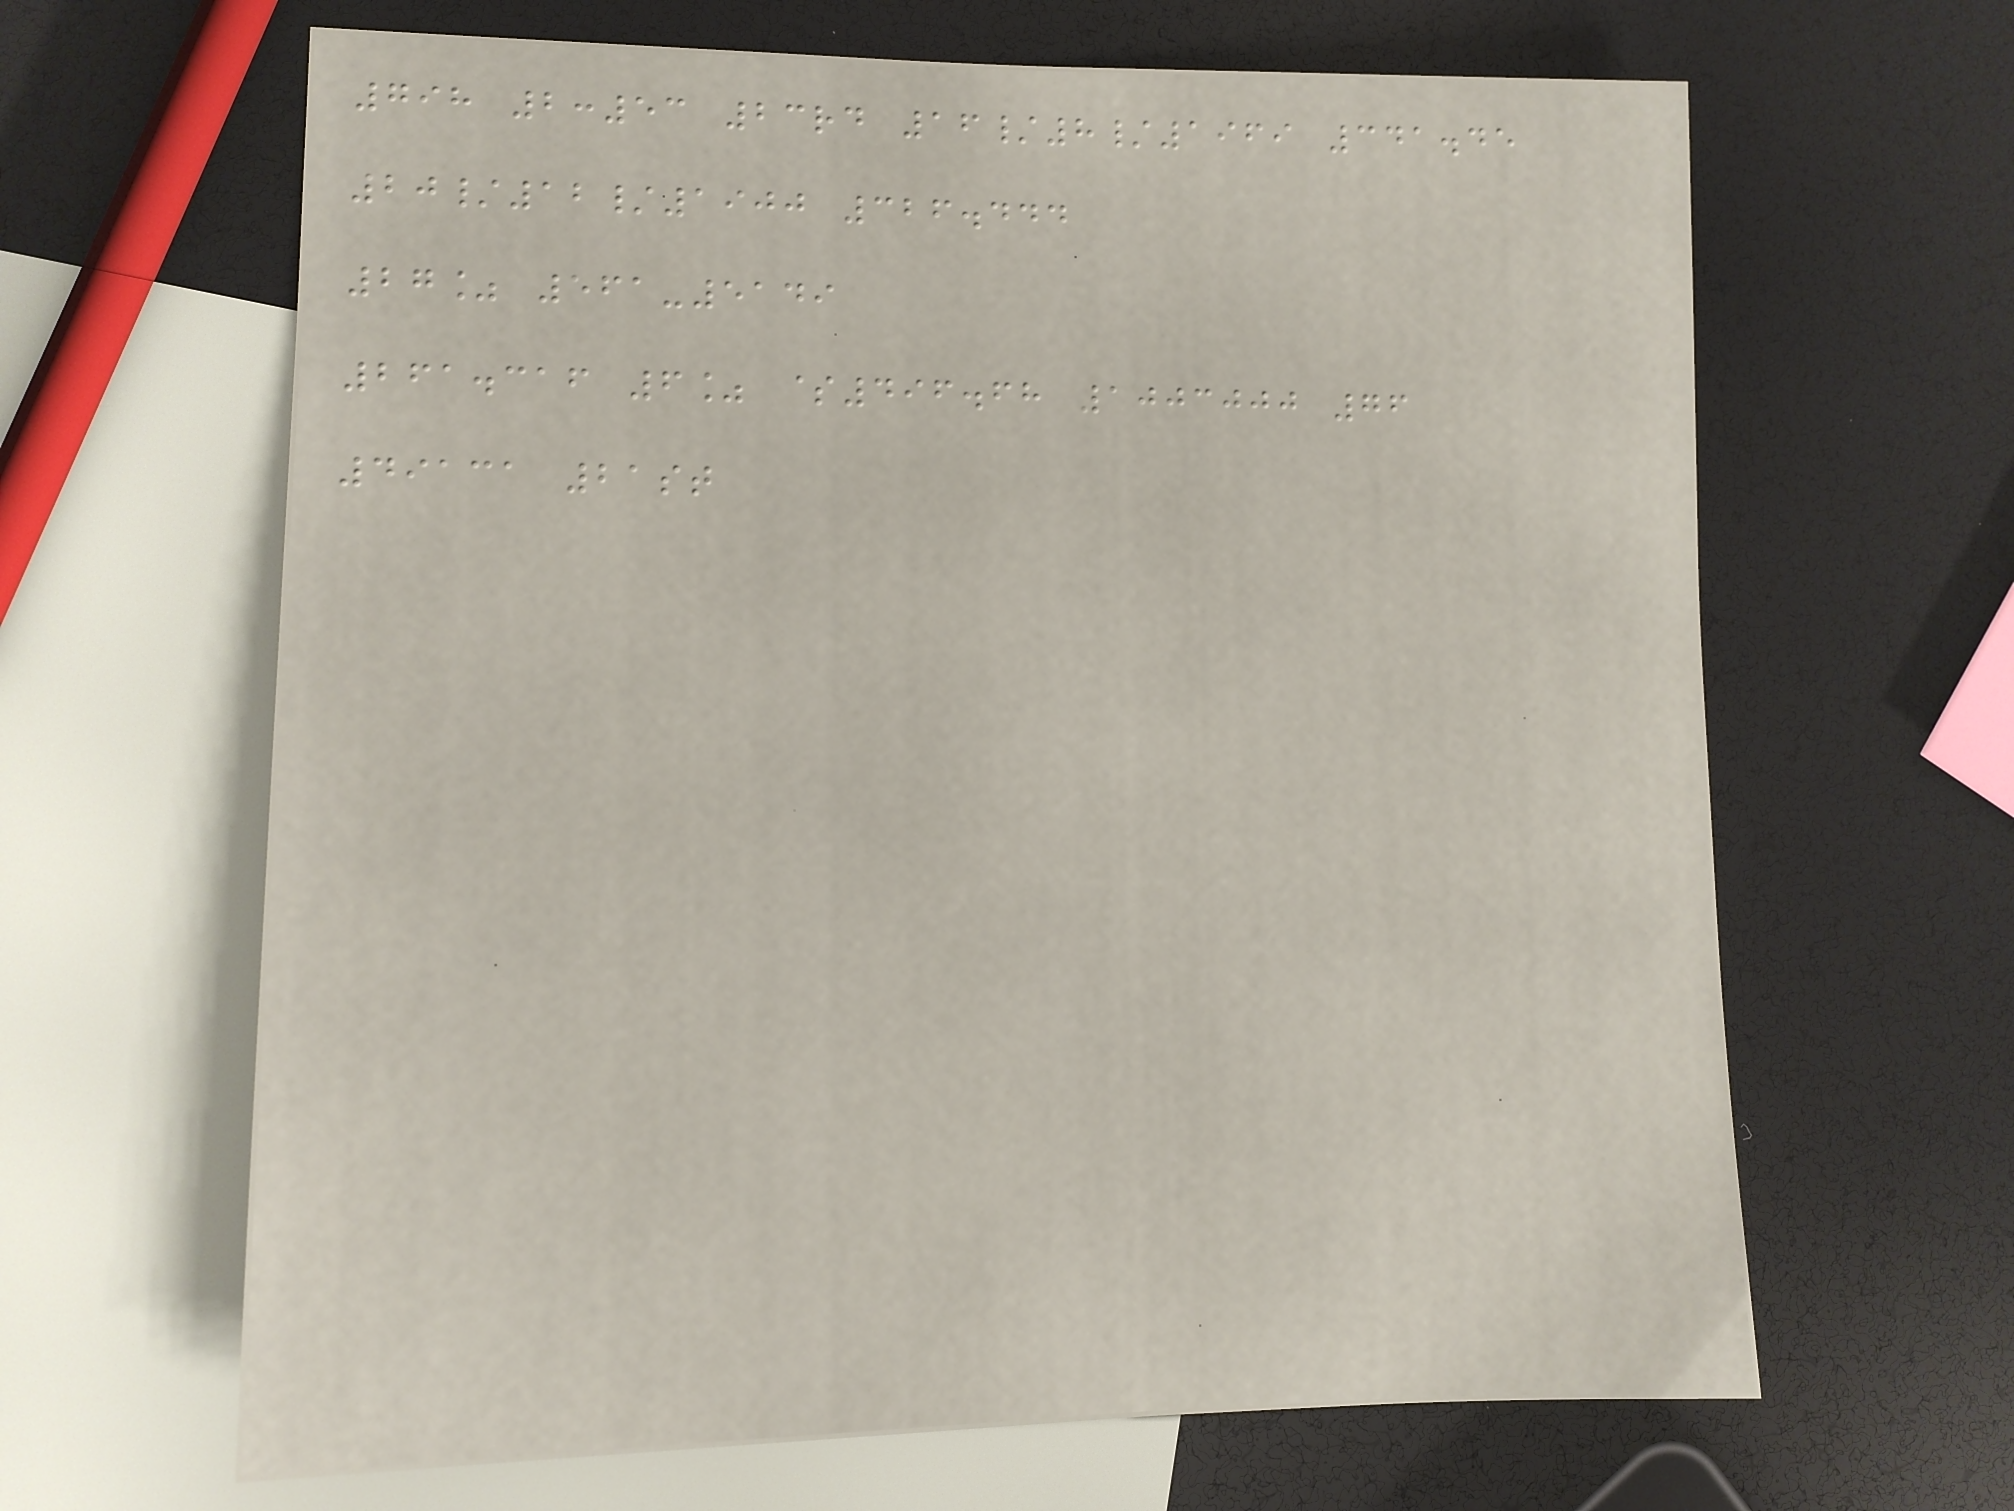798 2:53 23rd 16/8/1969 341.45
20/12/1900 326.444
27% 561-5149
261.316 6% $496.68 1003000 76
49131 21st
